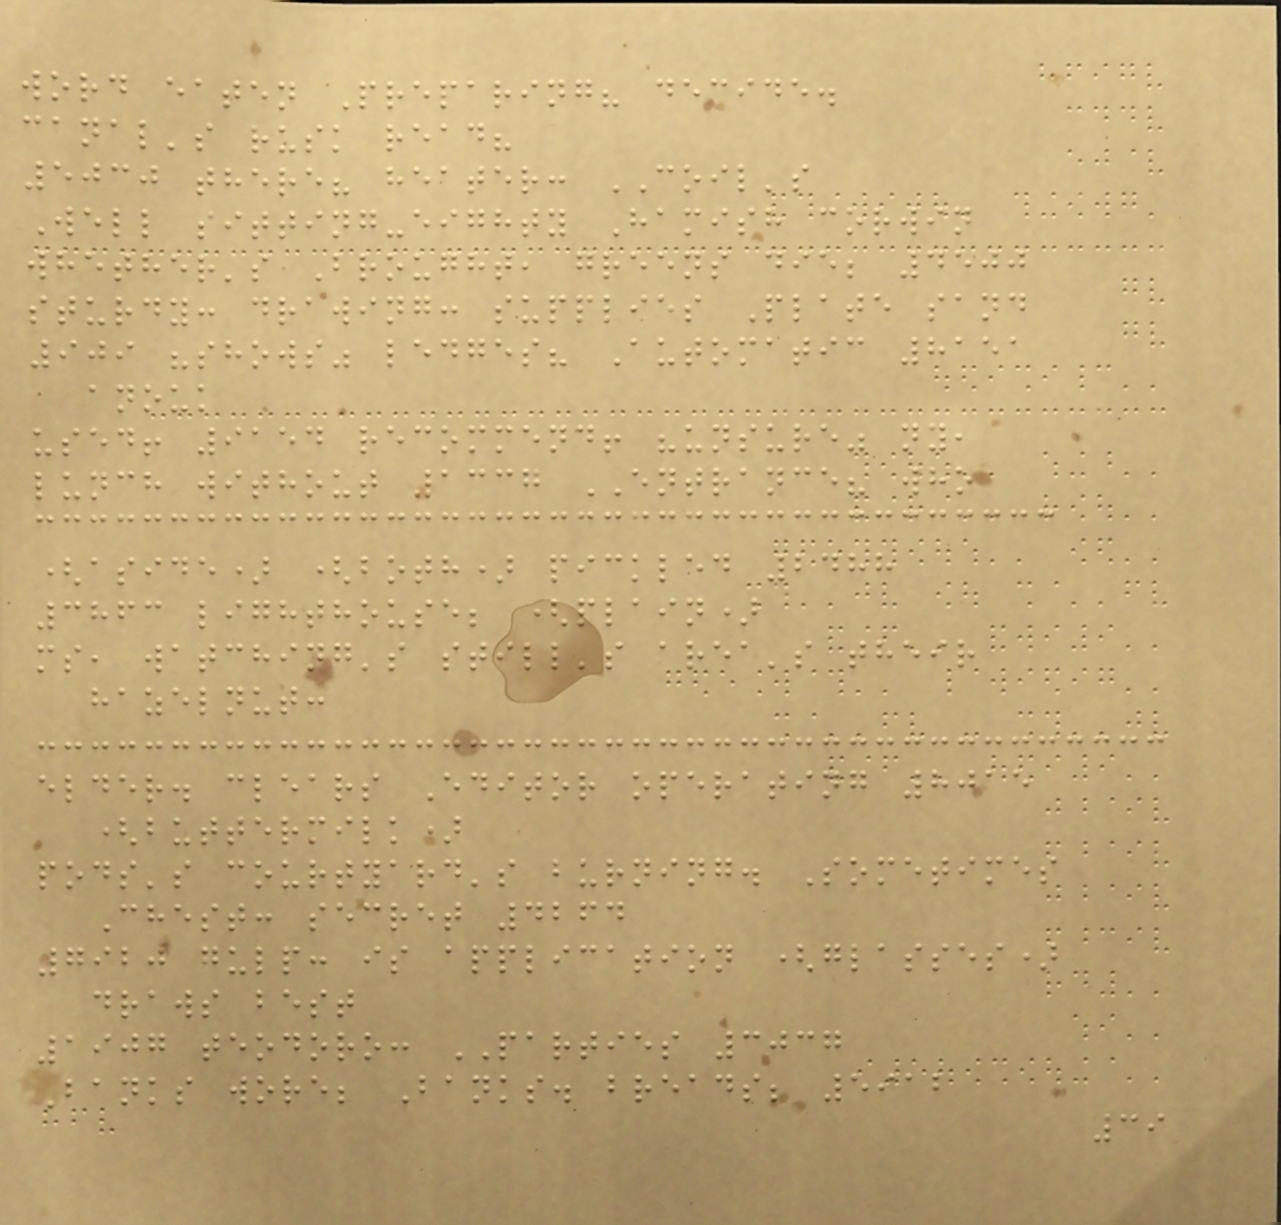word eaten Preparing? decide.
canal's rusk read?
5030 there? heater: COIL's
Well sitting-eighty Hamish corwin
whether's Brought, greens die; 4500
sturdy: drawing: supplies Plate sand
909 "shows" ledges? Automatic 8151
anouk
used! 9154 recommend! "unsure" ny,
lunch without 1337 ENTRANCE? who
(aside) (both) pickled 2488
3863 lighthouse; (plain)
ms, watching's still's area's their
hazelnut:
elder. clears Editor operating 8015
(buttermilk)
pods's courtyard's burning. Sometimes
Chest: secret 4264
7920 gulp: is application (glasses)
draws best
1907 teodoro: PARTIES 3037
Banks wore; Banks. breads; 5912
39
